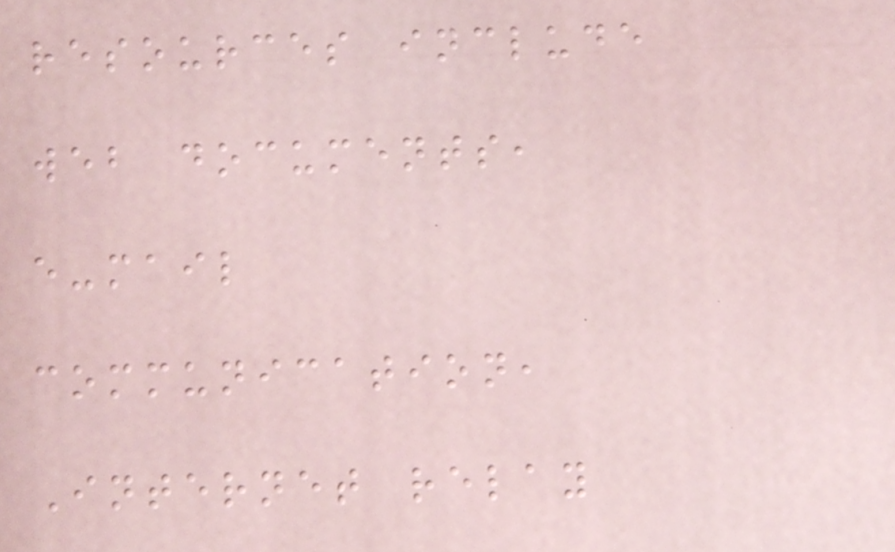resources include
web documents,
e-mail
communication,
Internet relay
